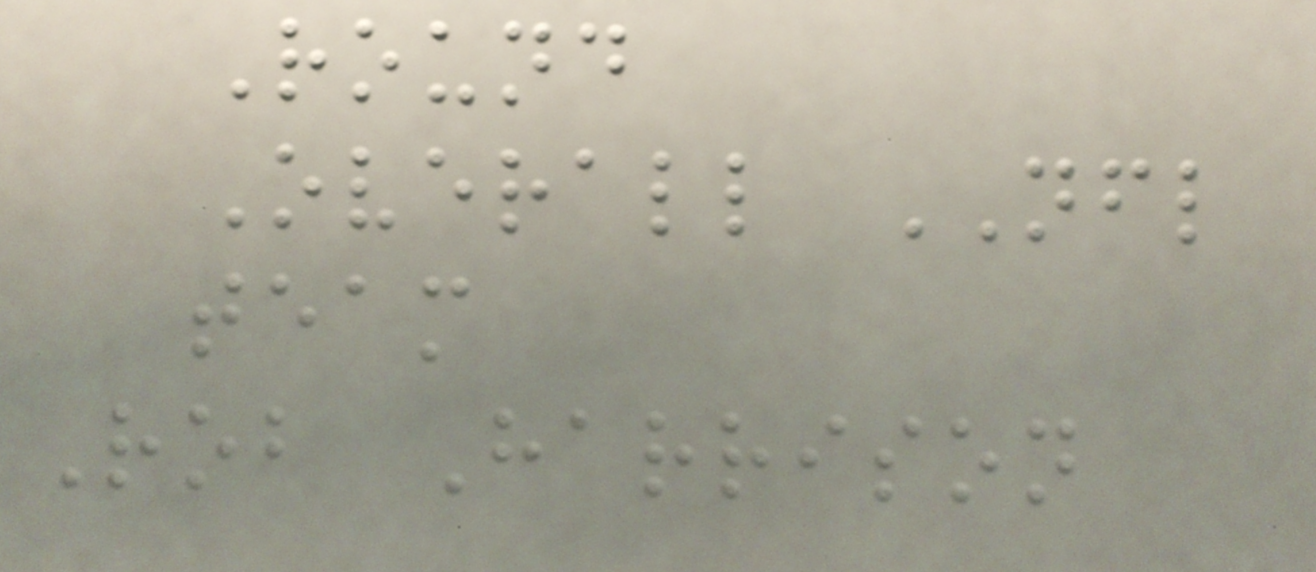Round
Overall NFL
team
Rob Harrison
